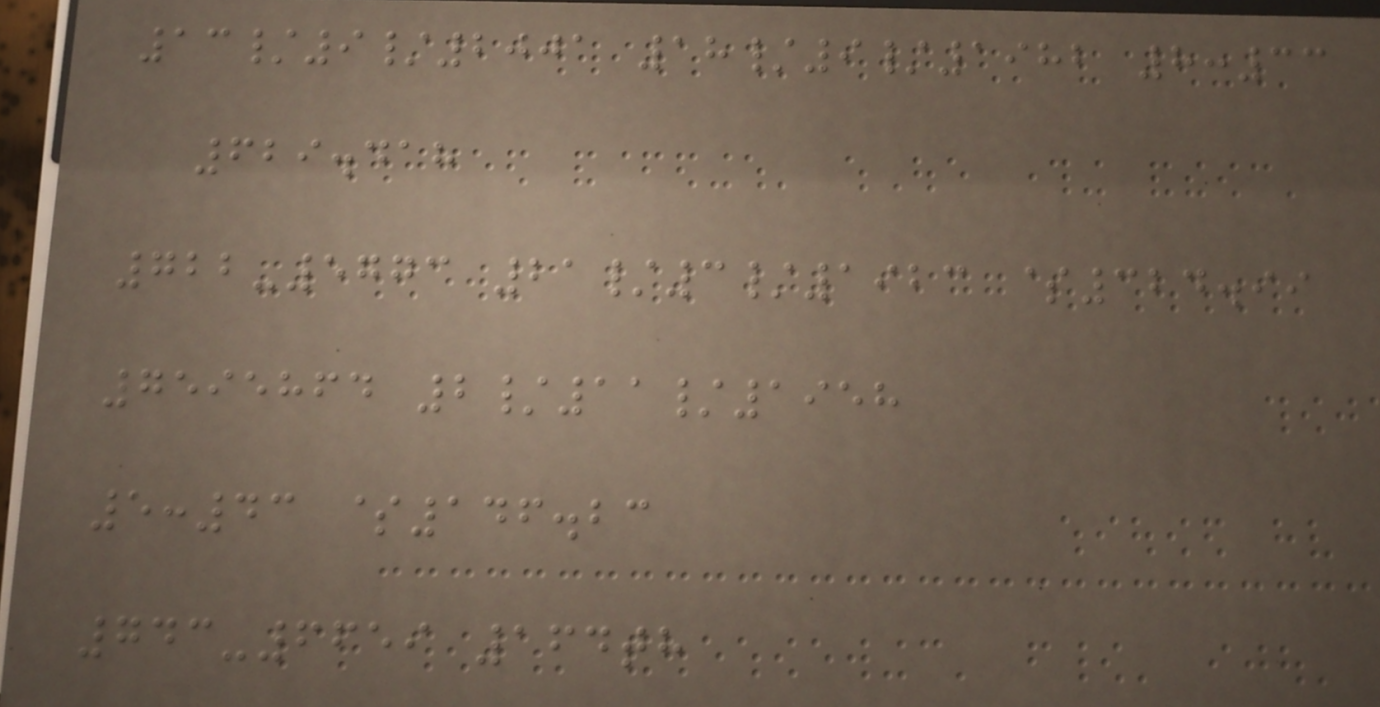13/9/2001 18/9/1982 8:33
629.418
722-5773 21/3/1923 $324.99
7595864 2/11/1958
5:43 $146.23
743-6659 164th
